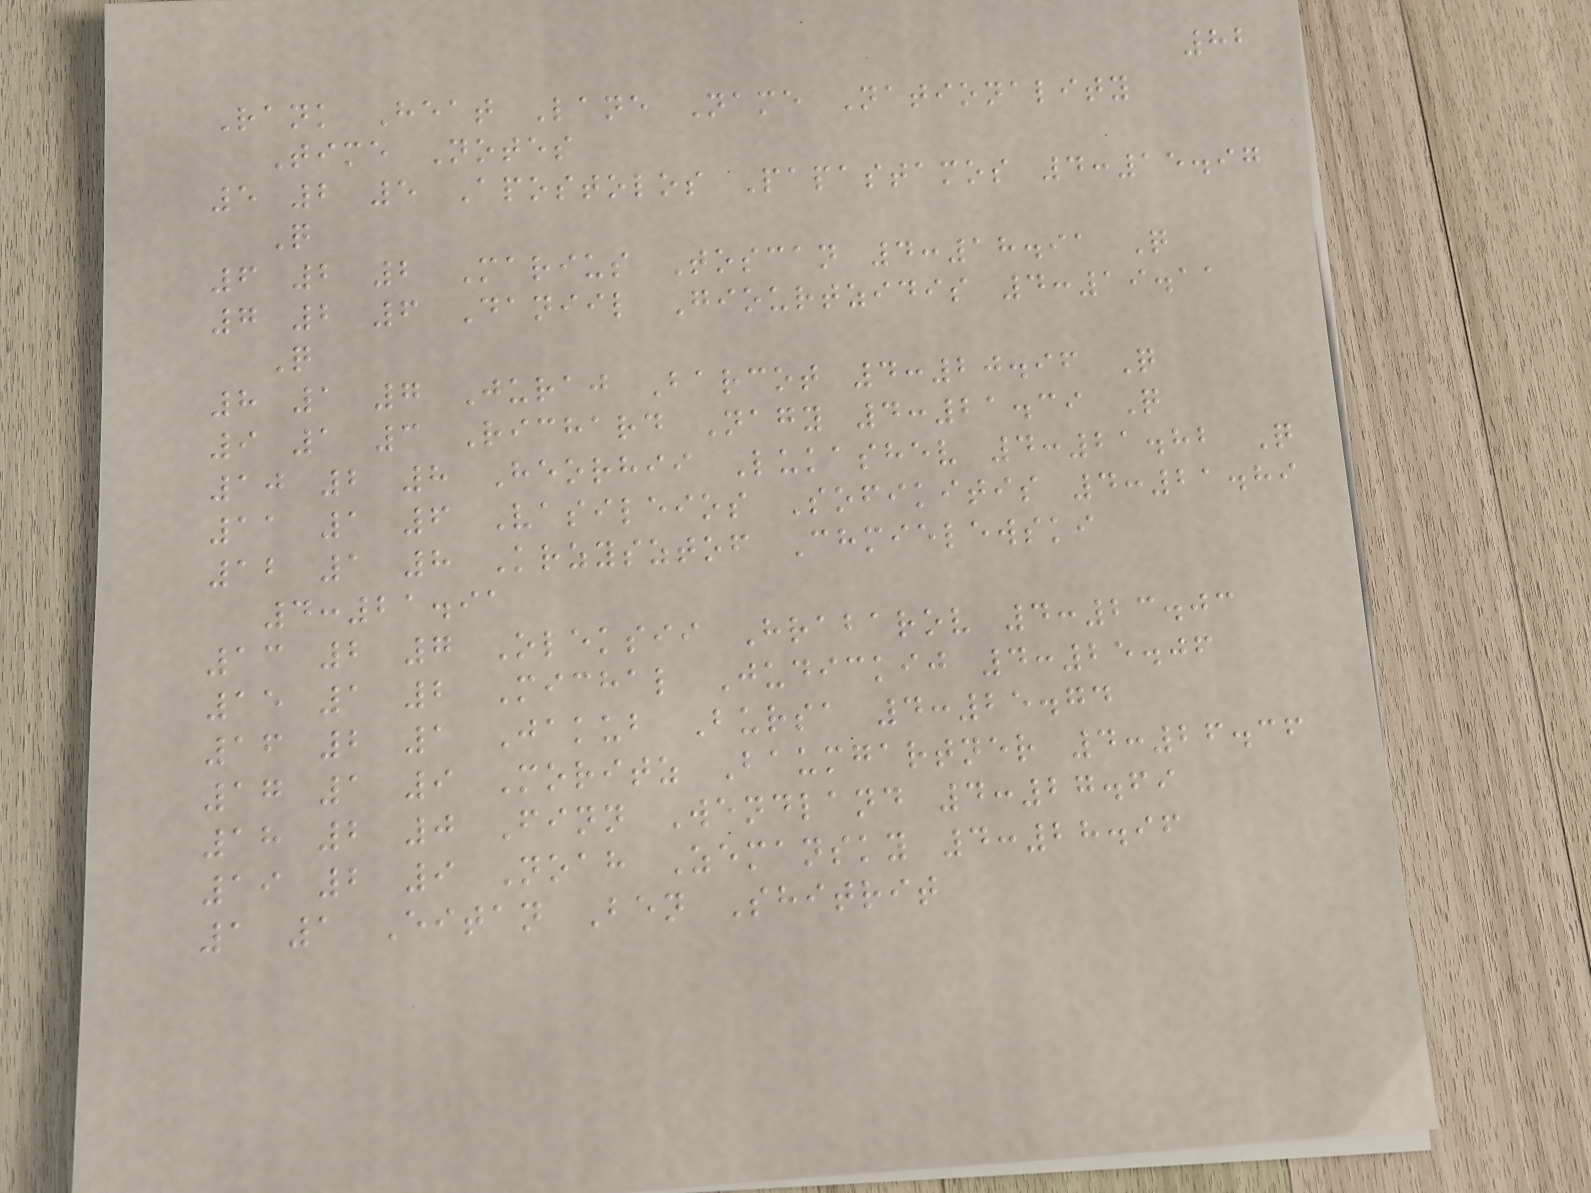82
Rank Heat Lane Name Nationality
Time Notes
5 2 5 Apostolos Papastamos 4:15.97
Q
6 2 2 Marius Toscan 4:18.91 Q
7 2 6 Daniil Giourtzidis 4:19.11
Q
8 1 7 Juraj Barcot 4:20.96 Q
9 1 3 Richard Nagy 4:21.39 Q
10 2 8 Heorhii Lukashev 4:21.82 Q
11 1 6 Vasileios Sofikitis 4:21.89
12 1 8 Krzysztof Chmielewski
4:21.91
13 2 7 Oleksii Hrabarov 4:23.03
15 1 2 Michal Judickij 4:25.06
16 2 1 Jakub Bursa 4:25.74
17 1 9 Moritz Baumgartner 4:26.36
18 2 0 Finn Wendland 4:27.69
19 2 9 Noah Zemansky 4:28.96
1 1 Eitan Ben Shitrit
